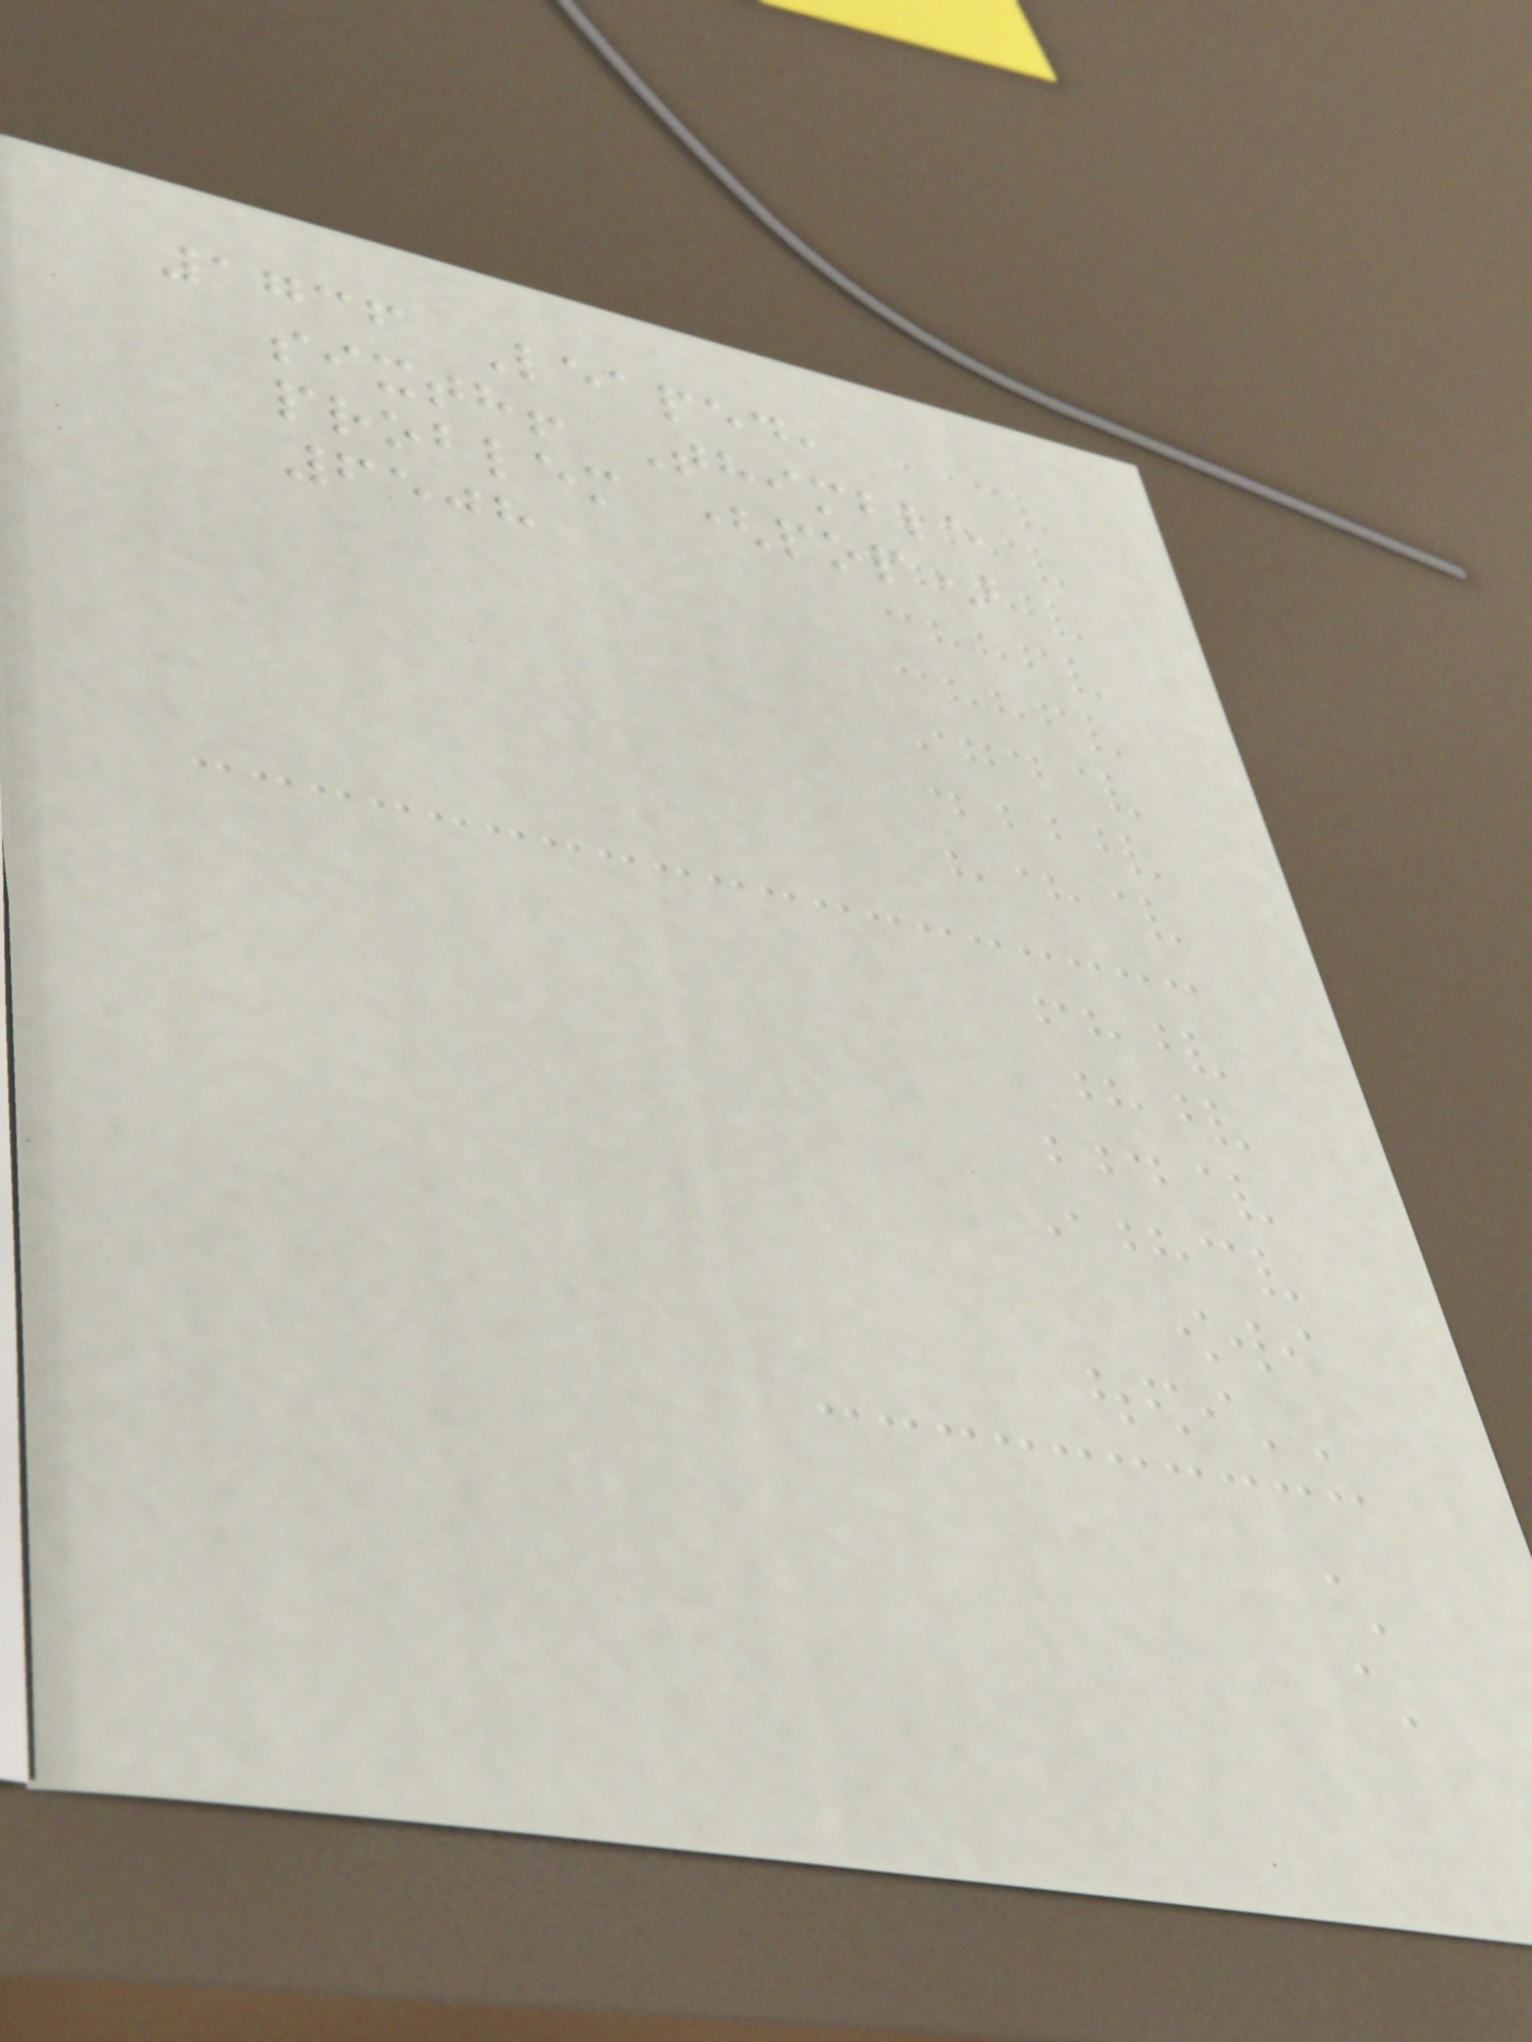1736 Leaped,
sixth! Thimble
problem (pop)
6508
